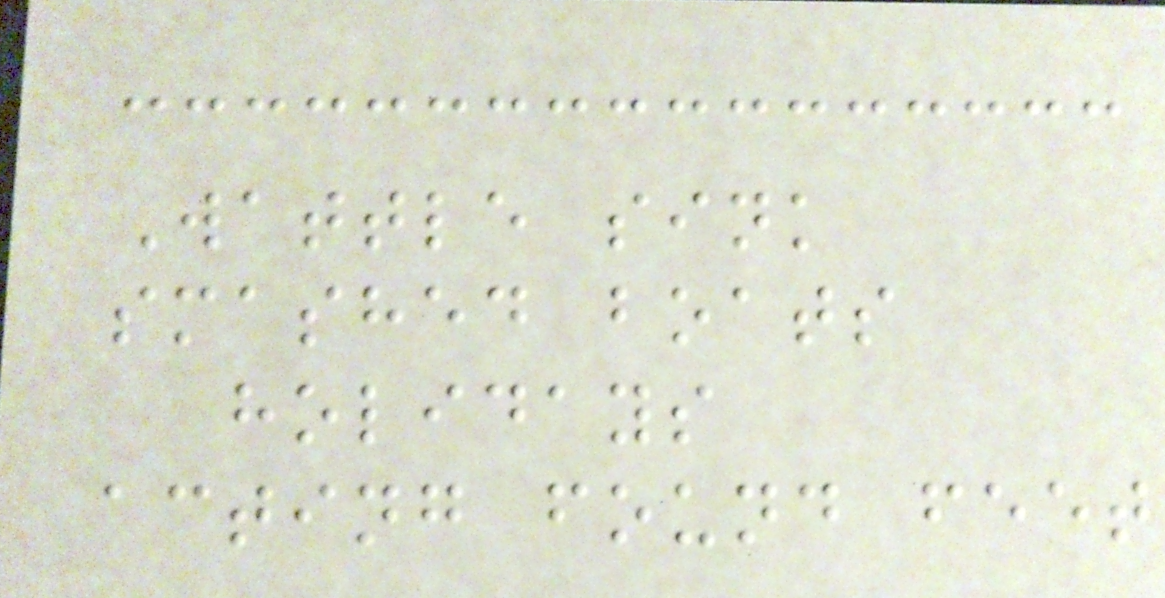Wattle sink
smashed boats
holidays
acting found feet
